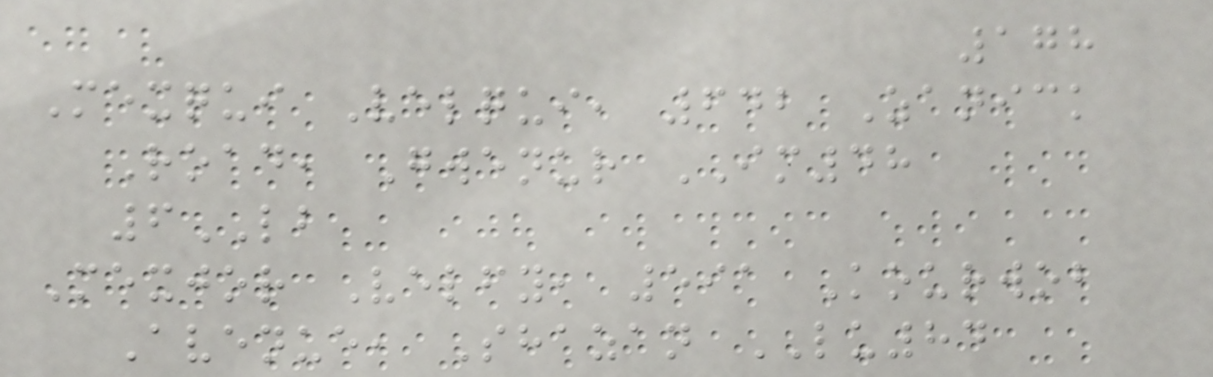178
Mexqui Velqui, 642 Zanick
Road, Gwenur IM48
6LB
Mexjor Velfy, 591 Kourwob
Avenue, Shazan LU84
